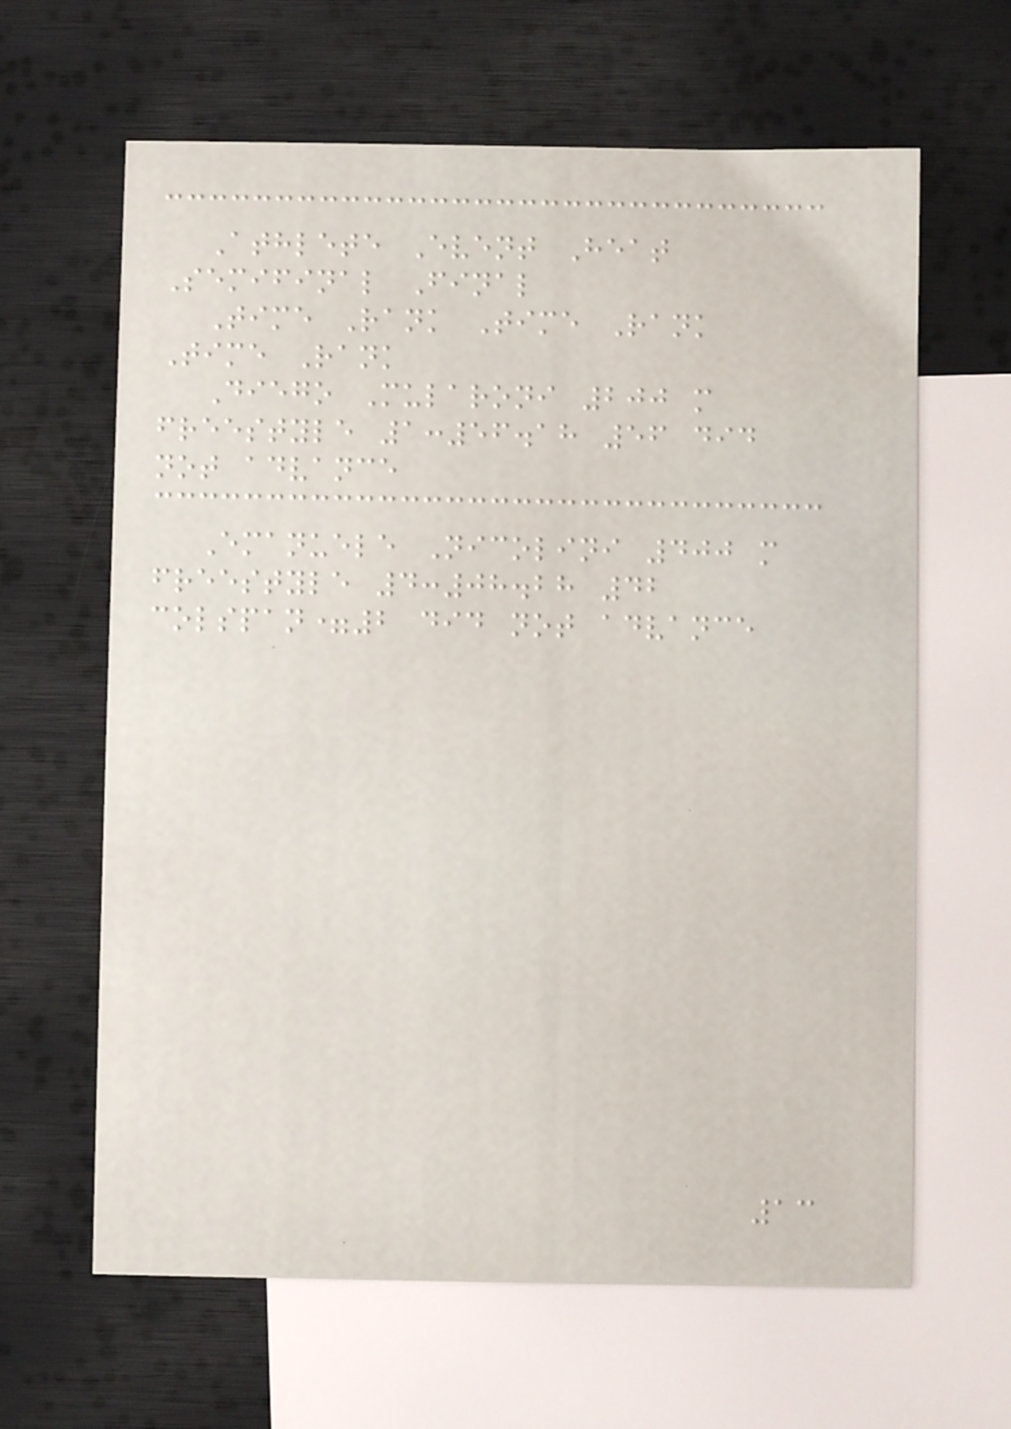Athlete Event Heat
Semifinal Final
Time Rank Time Rank
Time Rank
Diego Mularoni 200 m
freestyle 1:56.18 56 did
not advance
Emanuele Nicolini 400 m
freestyle 4:08.28 42
colspan=2 did not advance
13
